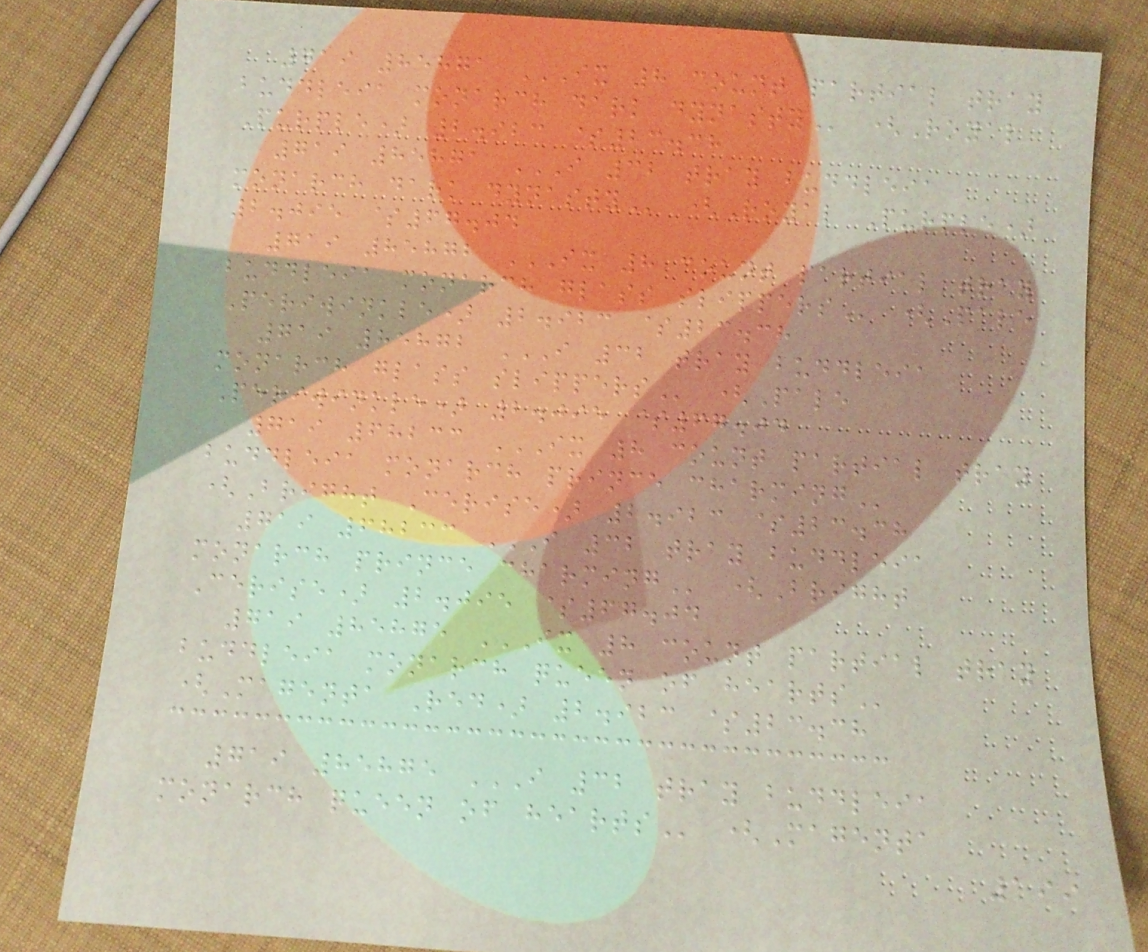719 85871 IX 8 COUNT PARTIAL TRAY
BUDDLEIA MONARCH DARK DYNASTY (Royal
Purple) 2.923 $23.38
719 85871 I 32 TRAY BUDDLEIA
MONARCH DARK DYNASTY (Royal Purple)
2.095 $67.04
719 85872 IX 8 COUNT PARTIAL TRAY
BUDDLEIA MONARCH GLASS SLIPPERS (Pale
Periwinkle) 2.923 $23.38
719 85872 I 32 TRAY BUDDLEIA
MONARCH GLASS SLIPPERS (Pale
Periwinkle) 2.095 $67.04
719 68233 IX 8 COUNT PARTIAL TRAY
BUDDLEIA MONARCH PRINCE CHARMING
(Bright Cerise) 2.923 $23.38
719 68233 I 32 TRAY BUDDLEIA
MONARCH PRINCE CHARMING (Bright
Cerise) 2.095 $67.04
719 85875 IX 8 COUNT PARTIAL TRAY
BUDDLEIA MONARCH QUEEN OF HEARTS
(Magenta Red) 2.923 $23.38
719 85875 I 32 TRAY BUDDLEIA
MONARCH QUEEN OF HEARTS (Magenta
199
